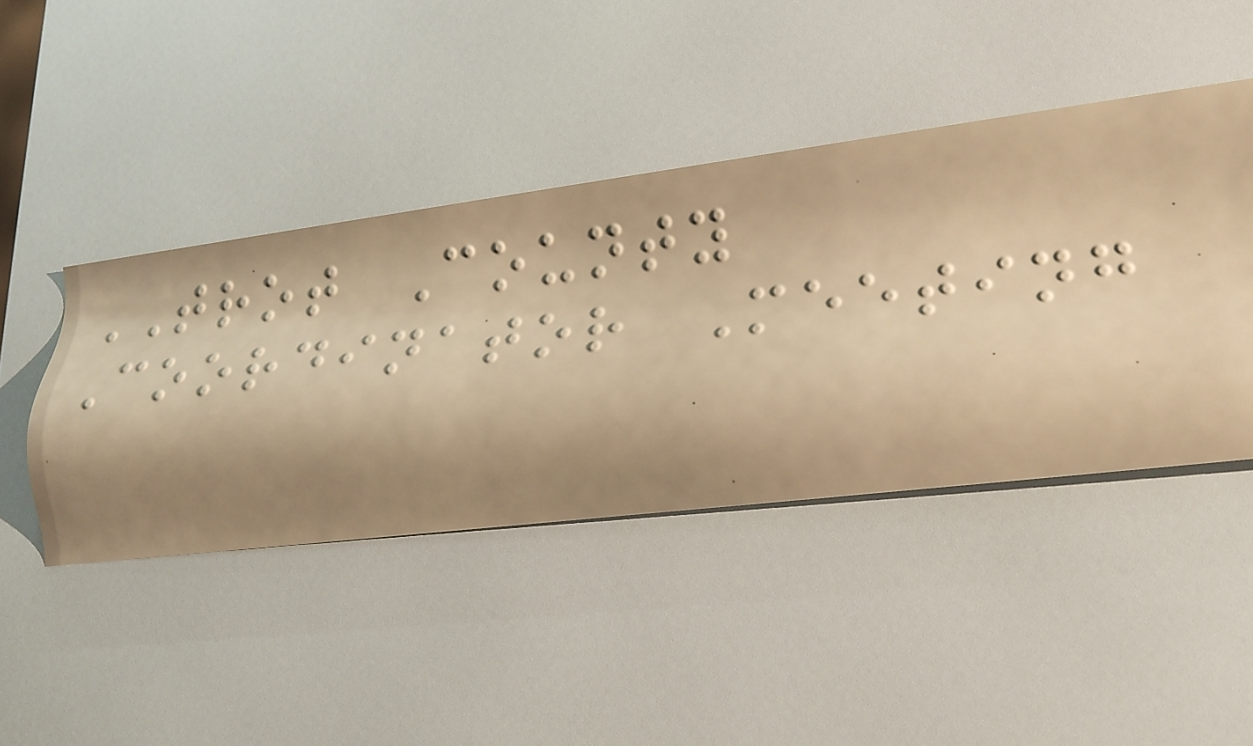TROT County
Coordinator Meeting
